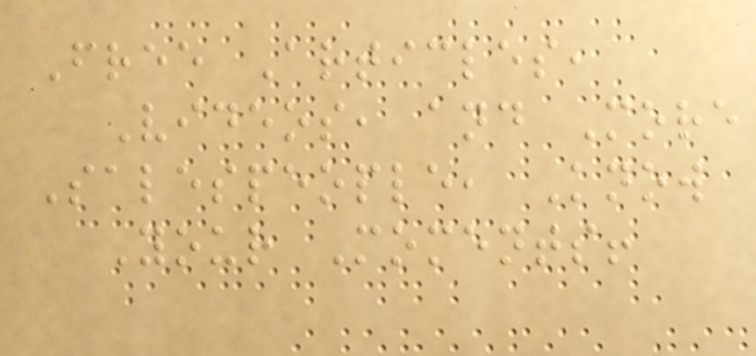Free Articles,
Videos, and More
Salespeople, Know
Your Moments!
